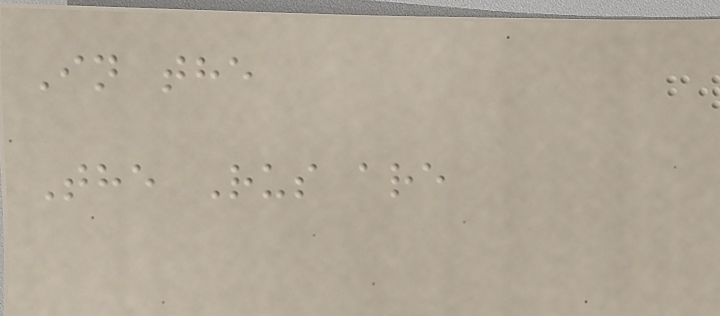In the
The Rus are
